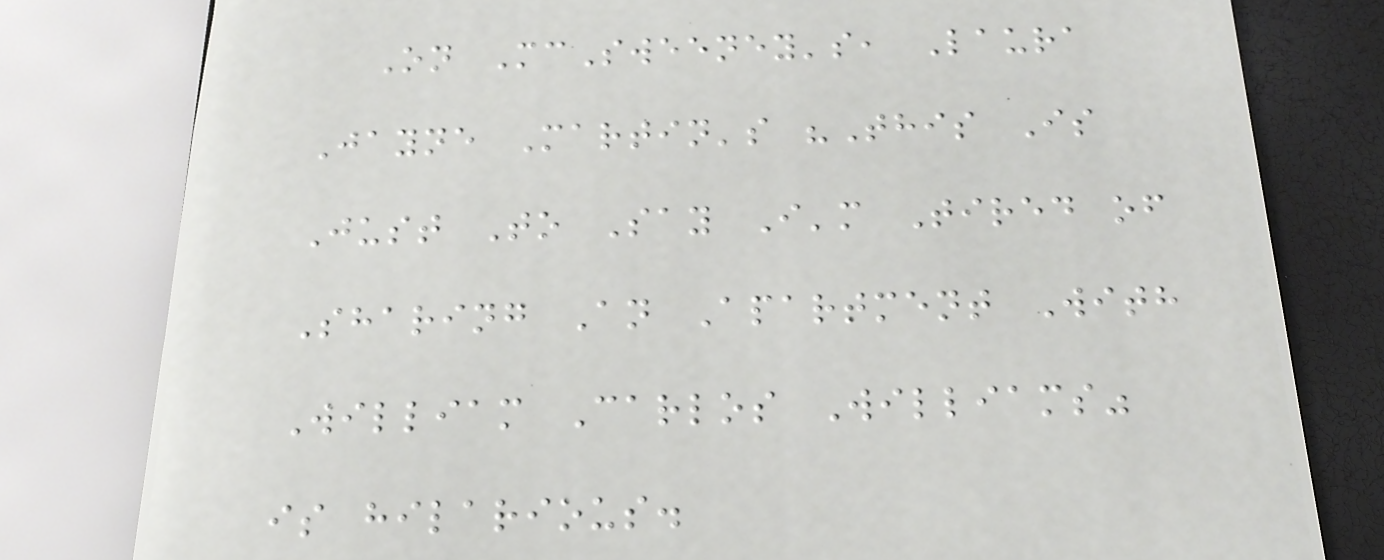On McSweeney's, Laura
Jayne Martin's "This Is
Just To Say I'm Tired of
Sharing An Apartment With
William Carlos Williams"
is hilarious.
